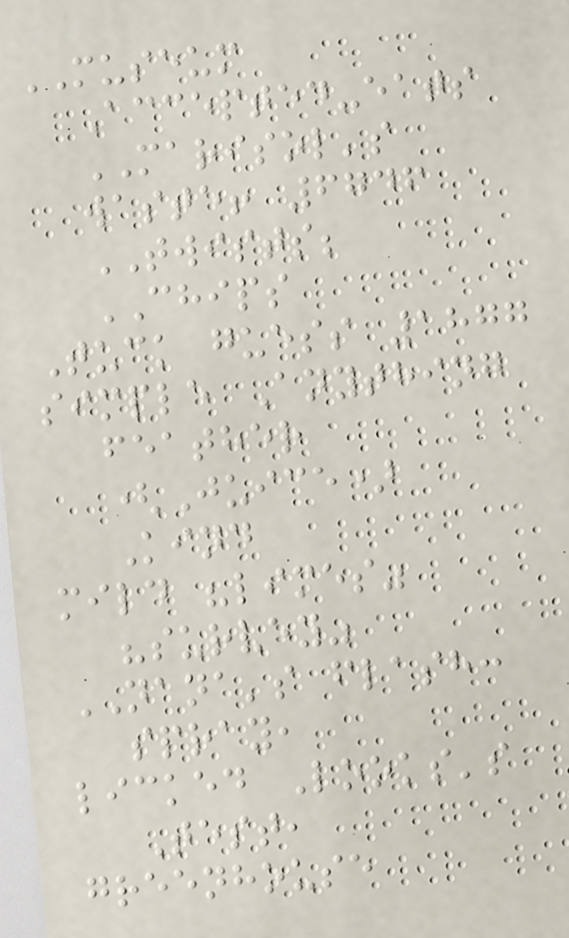MUSEUM
Accepted-eats
MARISOL's
waste! 6746
TWISTS;
CHIPS
Tuck guess 1877
simple Anything
feather
(Juice)
Kind
mild "limes"
"survey"
NANA's flash:
spray,
licked Looks's
Test,
greenhouse
